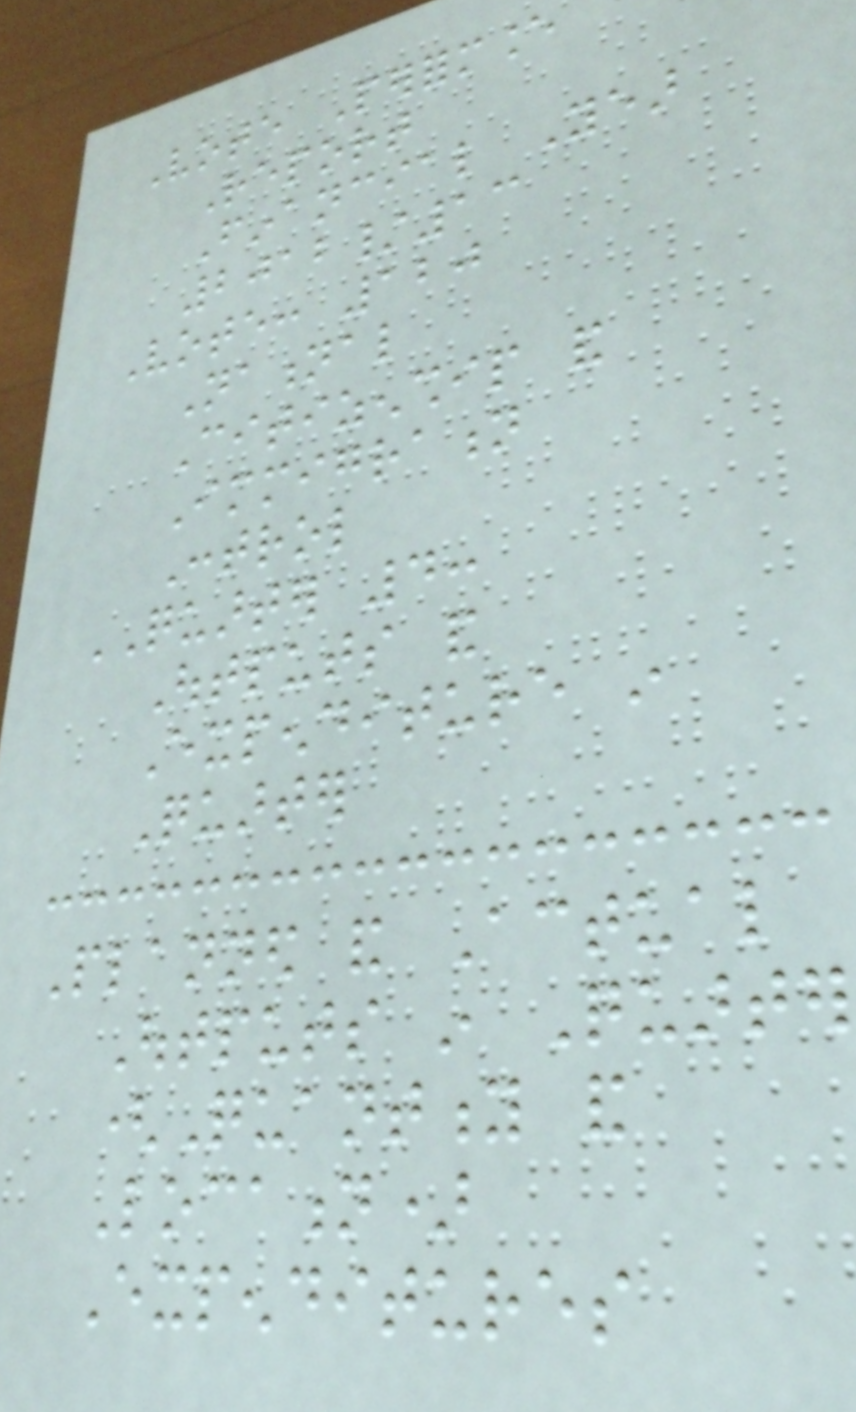Vote Performance
Report
Financial Year
2012/13
Vote: 120
National
Citizenship and
Immigration
Control
QUARTER 4:
Outputs and
Expenditure in
Quarter
Planned and Actual
Outputs in Quarter
(Quantity and
Location)
Expenditures
